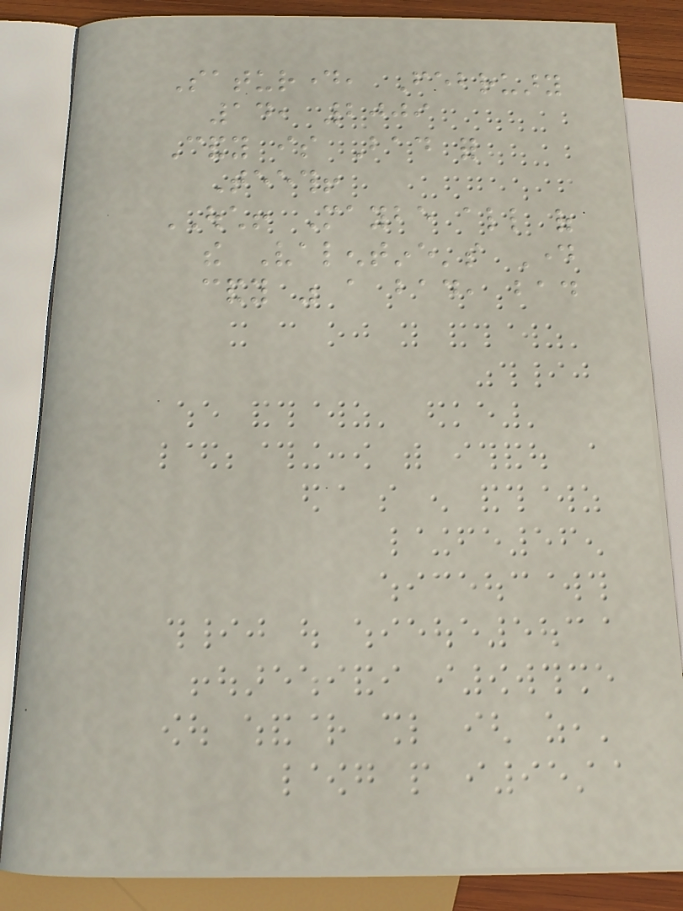Saturday, February
14, 2009
Candy is Bad for
Teeth!
OUCH! Maybe all of
the Valentine's Day
candy was a bad, bad
